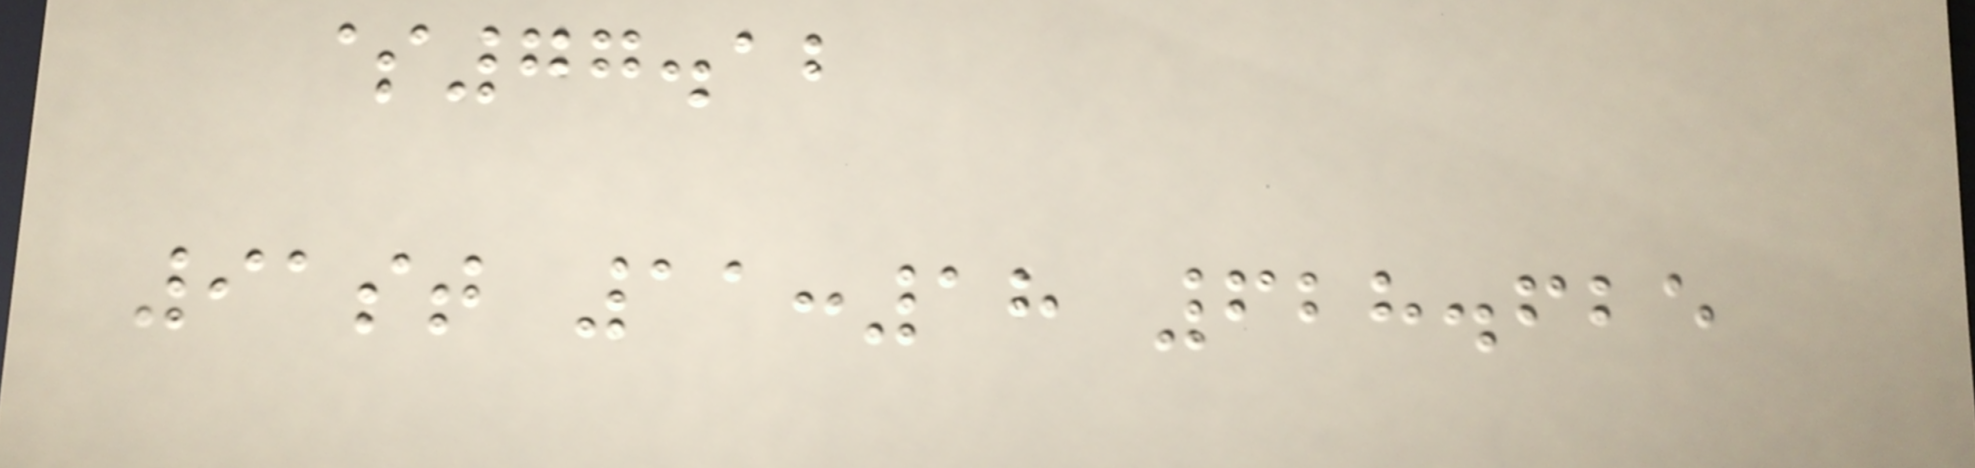$77.12
91st 11:18 628.625
